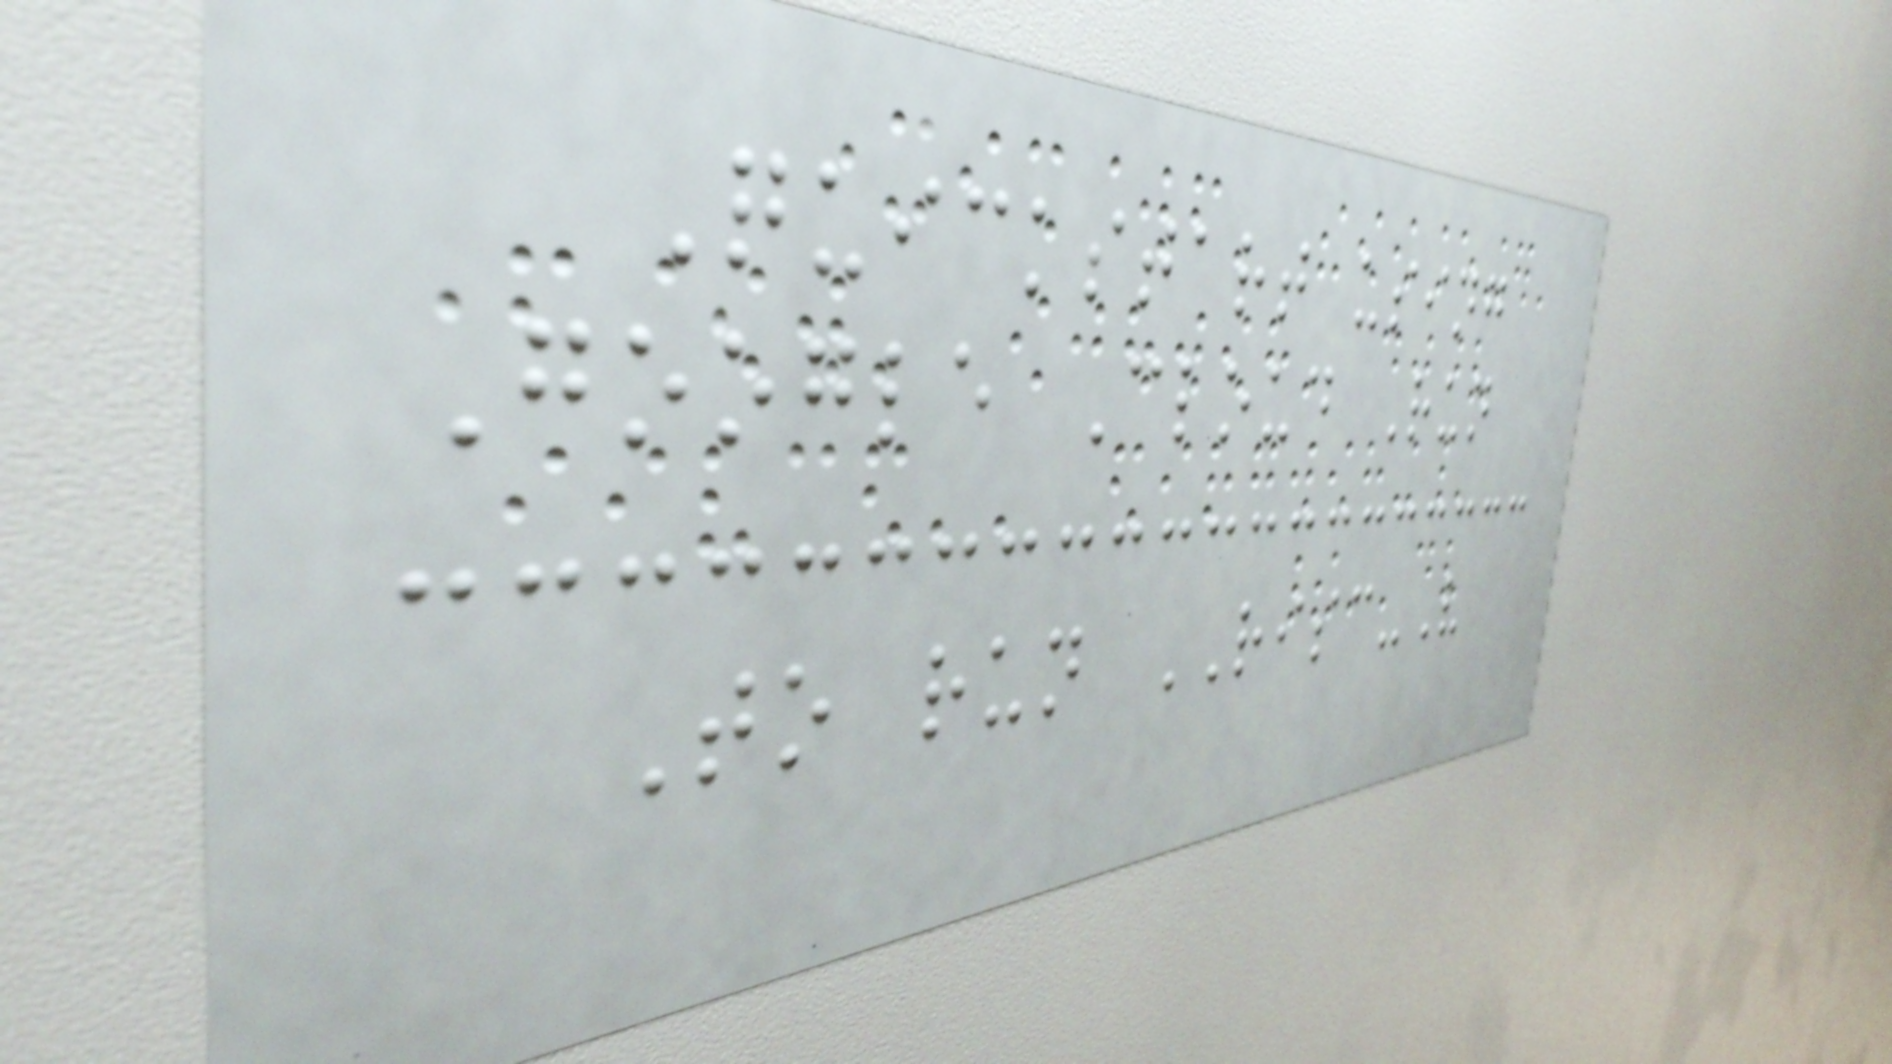Quickstart using
Google Cloud Run
To run RISC-V
